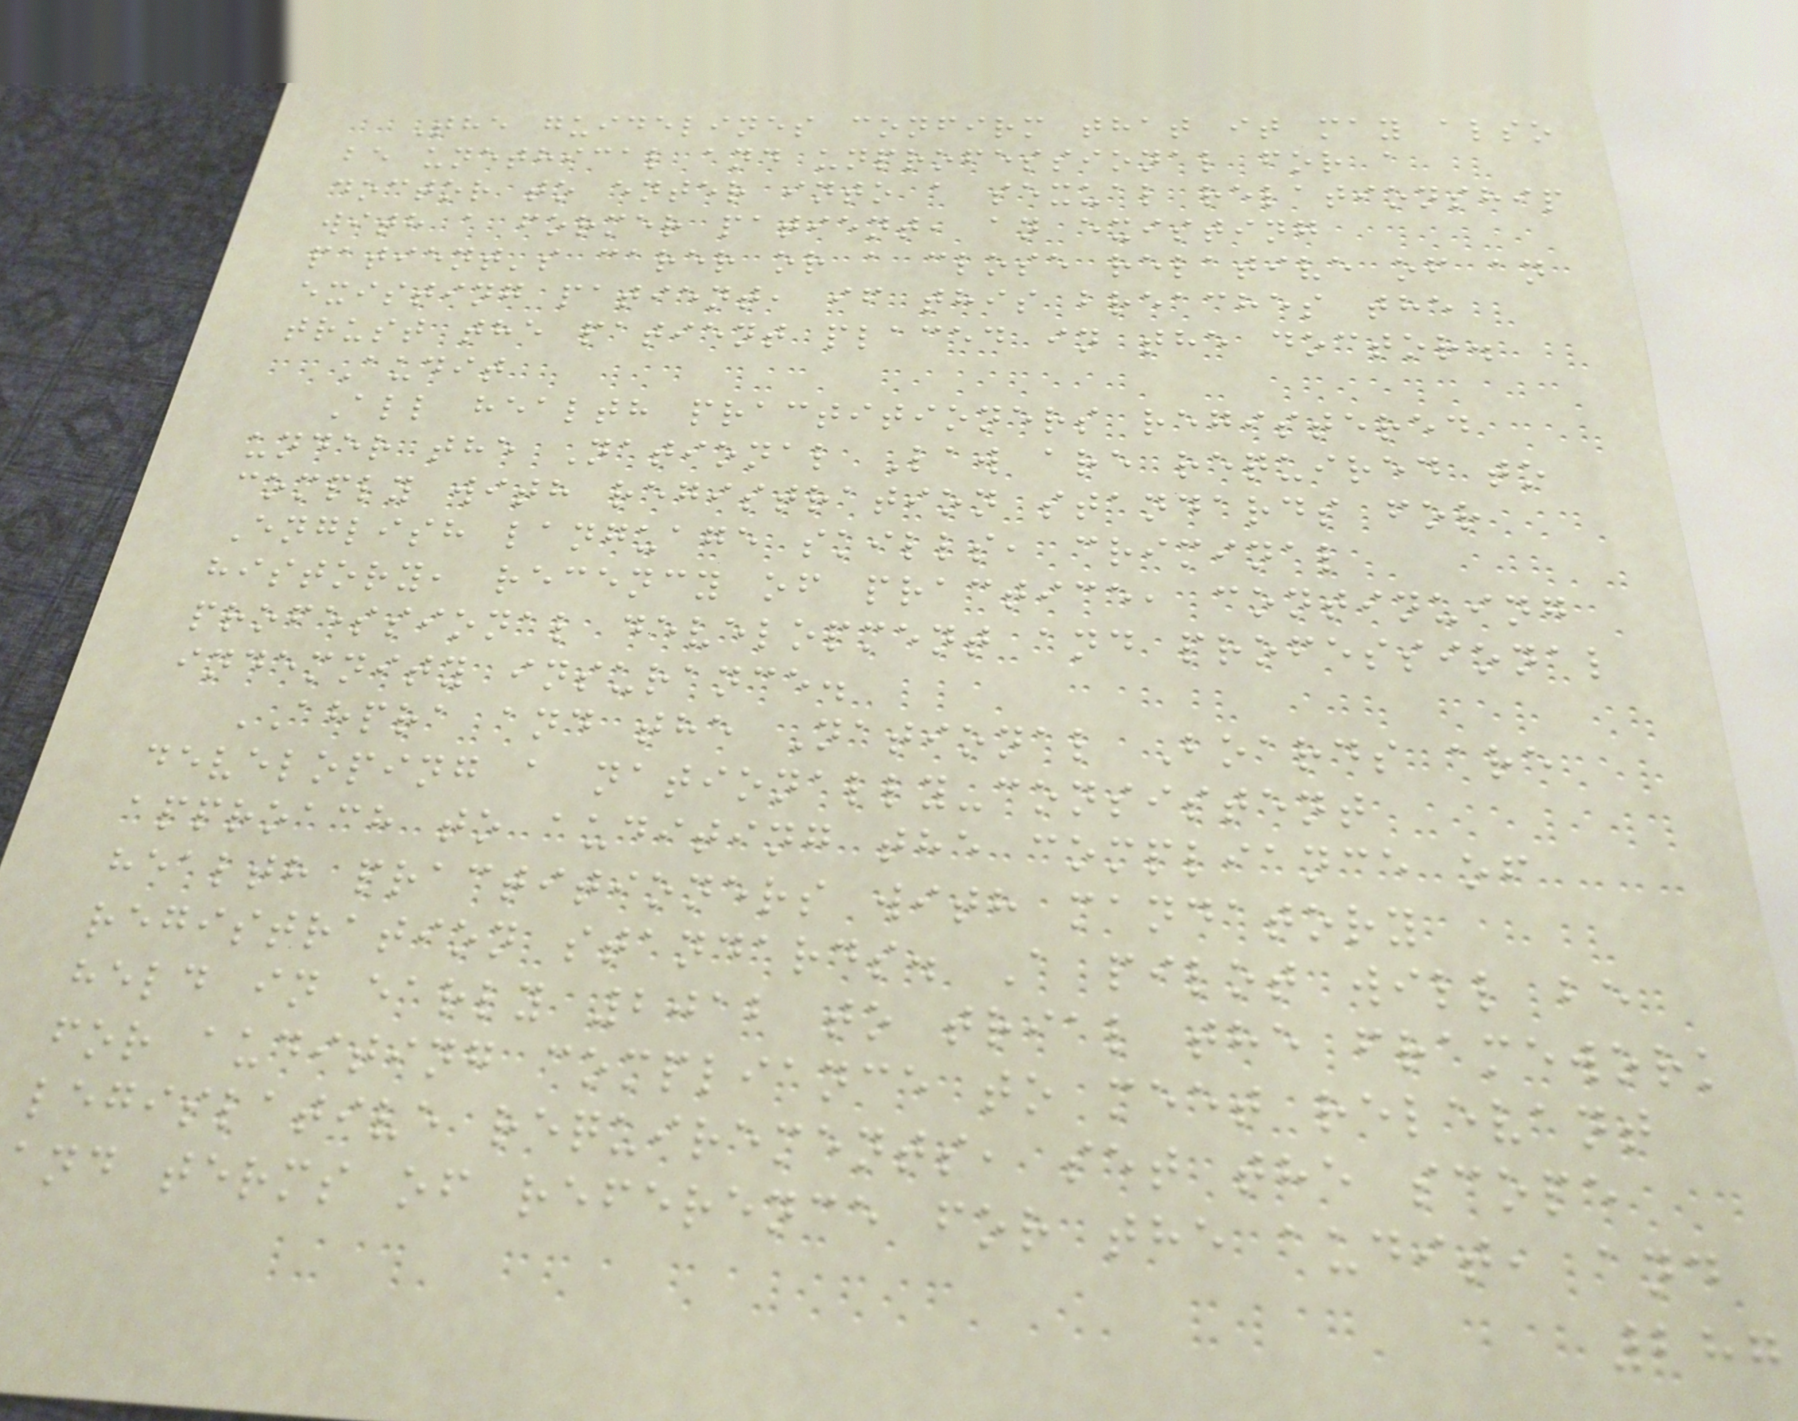The guidelines confirm that it may also
be unethical and unprofessional for a
doctor to enter into a sexual relationship
with a former patient, an existing
patient's carer or a close relative of an
existing patient, if this breaches the
trust the patient placed in the doctor.
Audit
All health practitioners registered
under the National Law are required to
comply with registration standards for
English language skills, criminal
history, recency of practice, continuing
professional development and professional
indemnity insurance.
AHPRA and the National Boards are
developing a nationally-consistent
approach to auditing the compliance of
health practitioners with mandatory
registration standards. A pilot will be
held in early 2012 to trial the framework
for auditing compliance to meet relevant
legislative requirements, set the scope
and terms of reference for the audit, and
287
